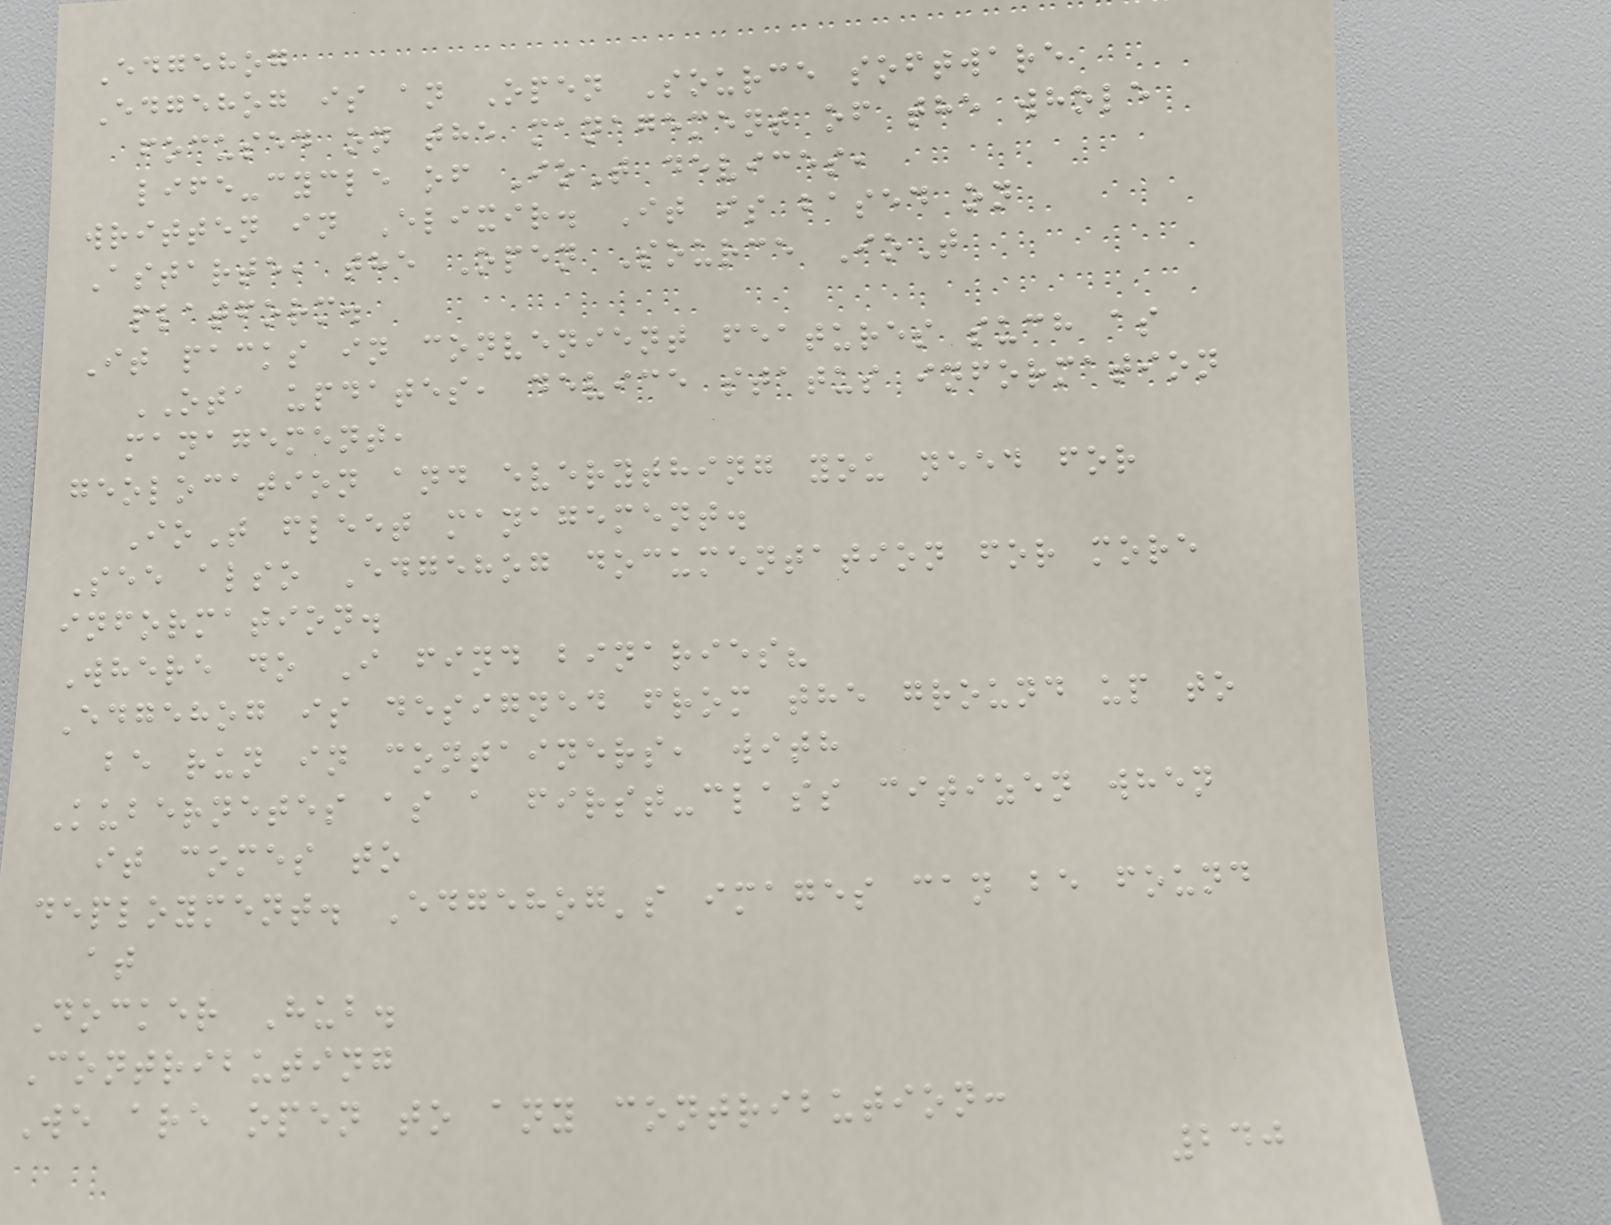Edgehog
Edgehog is an Open Source software
focused on the management of the whole
life-cycle of IoT devices,
written in Elixir. It is based on
Astarte, the Open Source IoT
platform.
It packs in convenient features such as
OTA updates, device status information
management,
geolocation and everything you need for
IoT fleet management.
See also Edgehog documentation for more
information.
Where do I find binaries?
Edgehog is designed from the ground up to
be run in containers, with
Kubernetes as a first-class citizen when
it comes to
deployment. Edgehog's images can be found
at
Docker Hub.
Contributing
We are open to any contribution:
240
